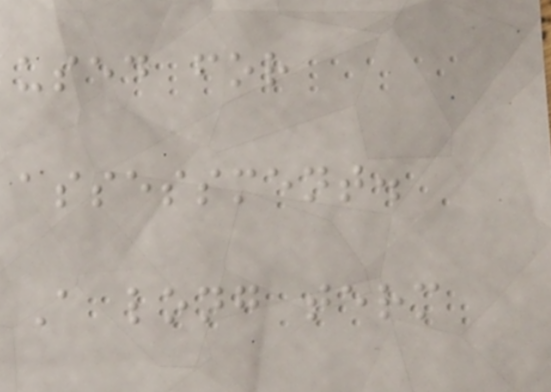used for
assessment.
A long term
